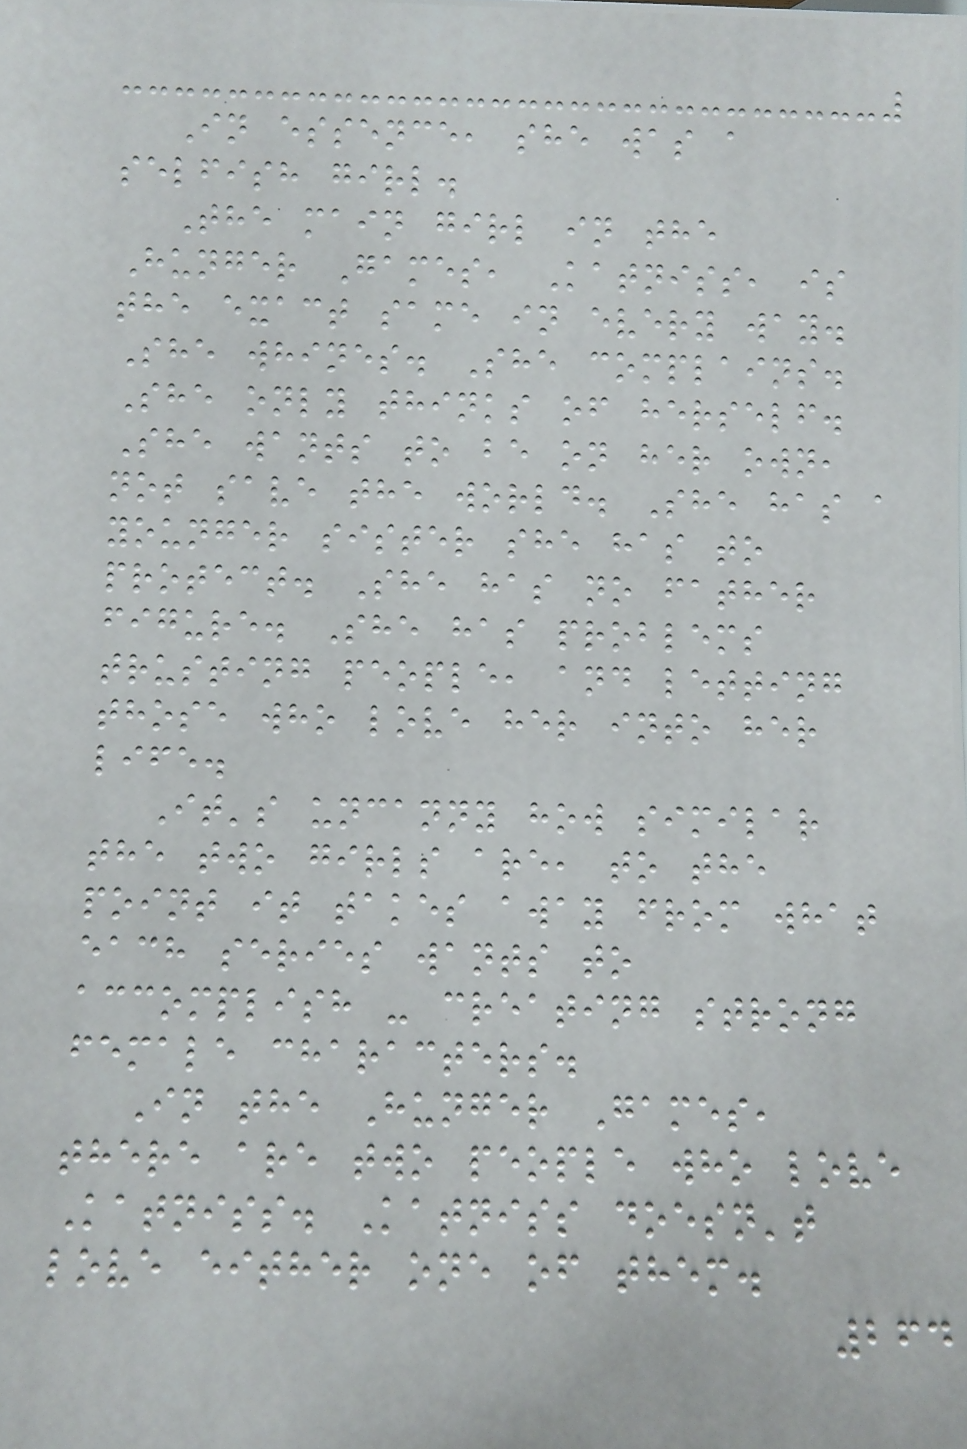In essence, she was a
selfish girl.
The main girl in the
Hunger Games, Katniss, is
the exact same in every way.
She whines. She complains.
She only thinks of herself.
She wants to be on her own,
not save the world. She has a
younger sister she has to
protect. She has no father
figure. She has problems
trusting people, and letting
those who love her into her
life.
It's uncanny how similar
the two girls are, to the
point it takes away from what
each series wants to
accomplish - creating strong
female characters.
In the Hunger Games,
there are two people who love
Katniss. Katniss doesn't
love either one of them.
264
